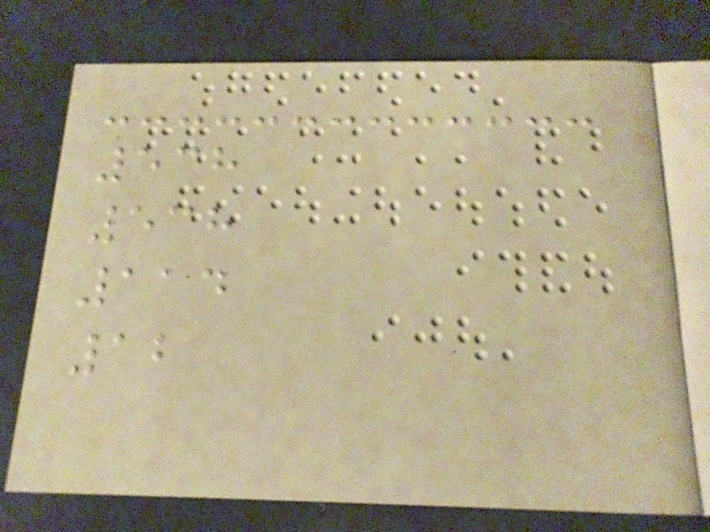538
538
114
12
